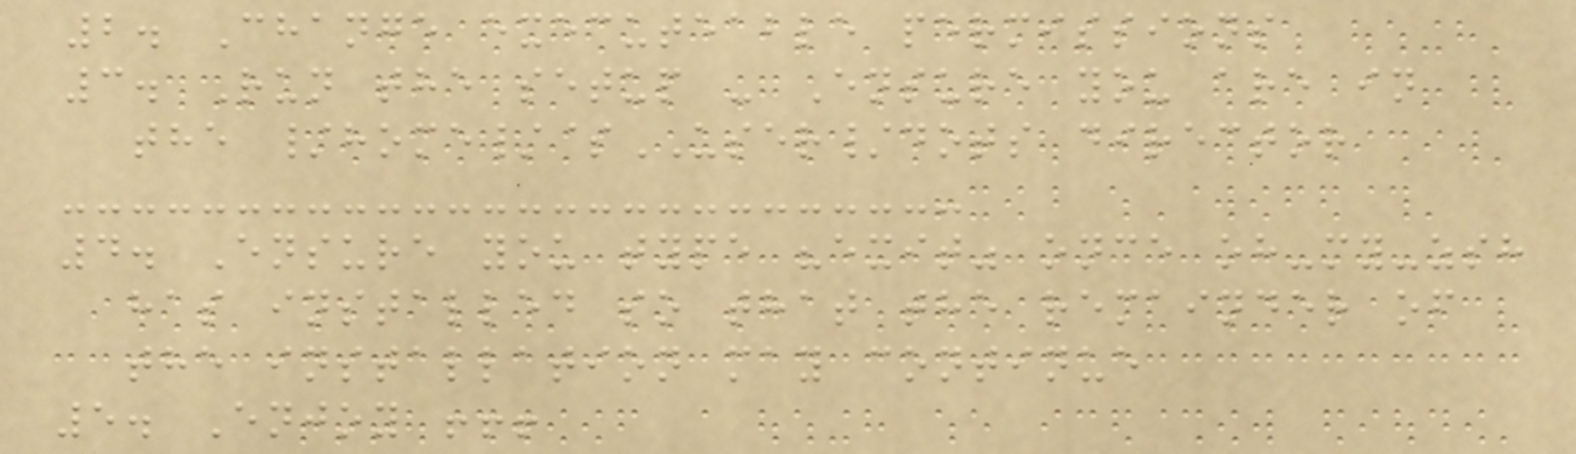2. Change executeable permissions
3. Run the setup - Ensure you are in
the /home/$USER/dots director
4. Ensure you type "exit" once oh-my-zsh
has installed so that the remainder of
the installation may continue
5. Enjoy !!!
